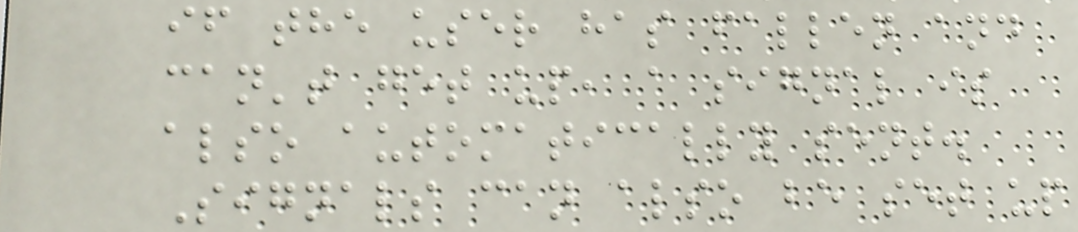if the user has fallen and
can't get up, a signal is
also automatically sent.
Signals can also be set up
